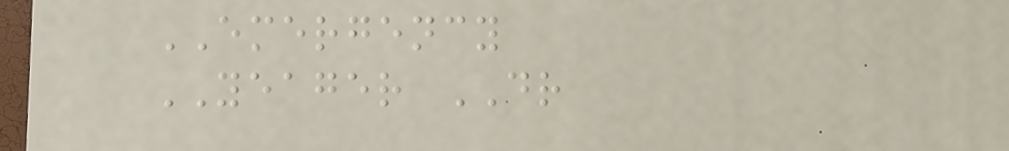EMERGENCY
YEAGER DR
